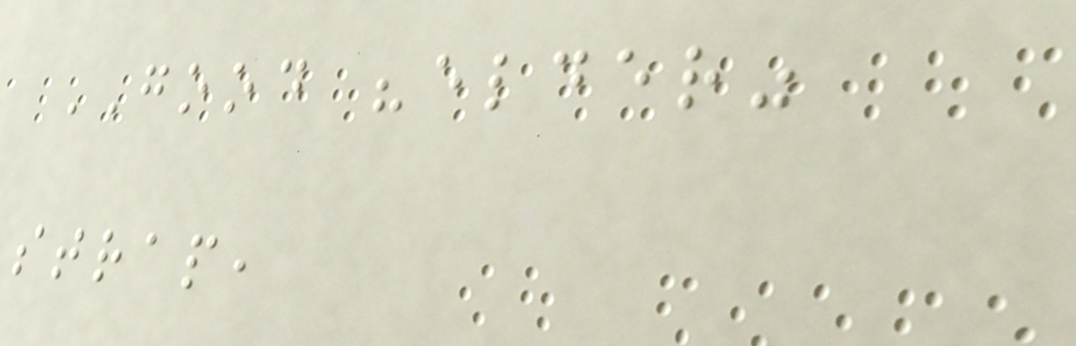GOOD "elder"
strap,
